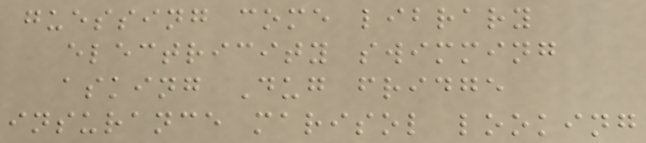guessing come library
electricity swimming
asking Dug fridge
insurance marisol looking
